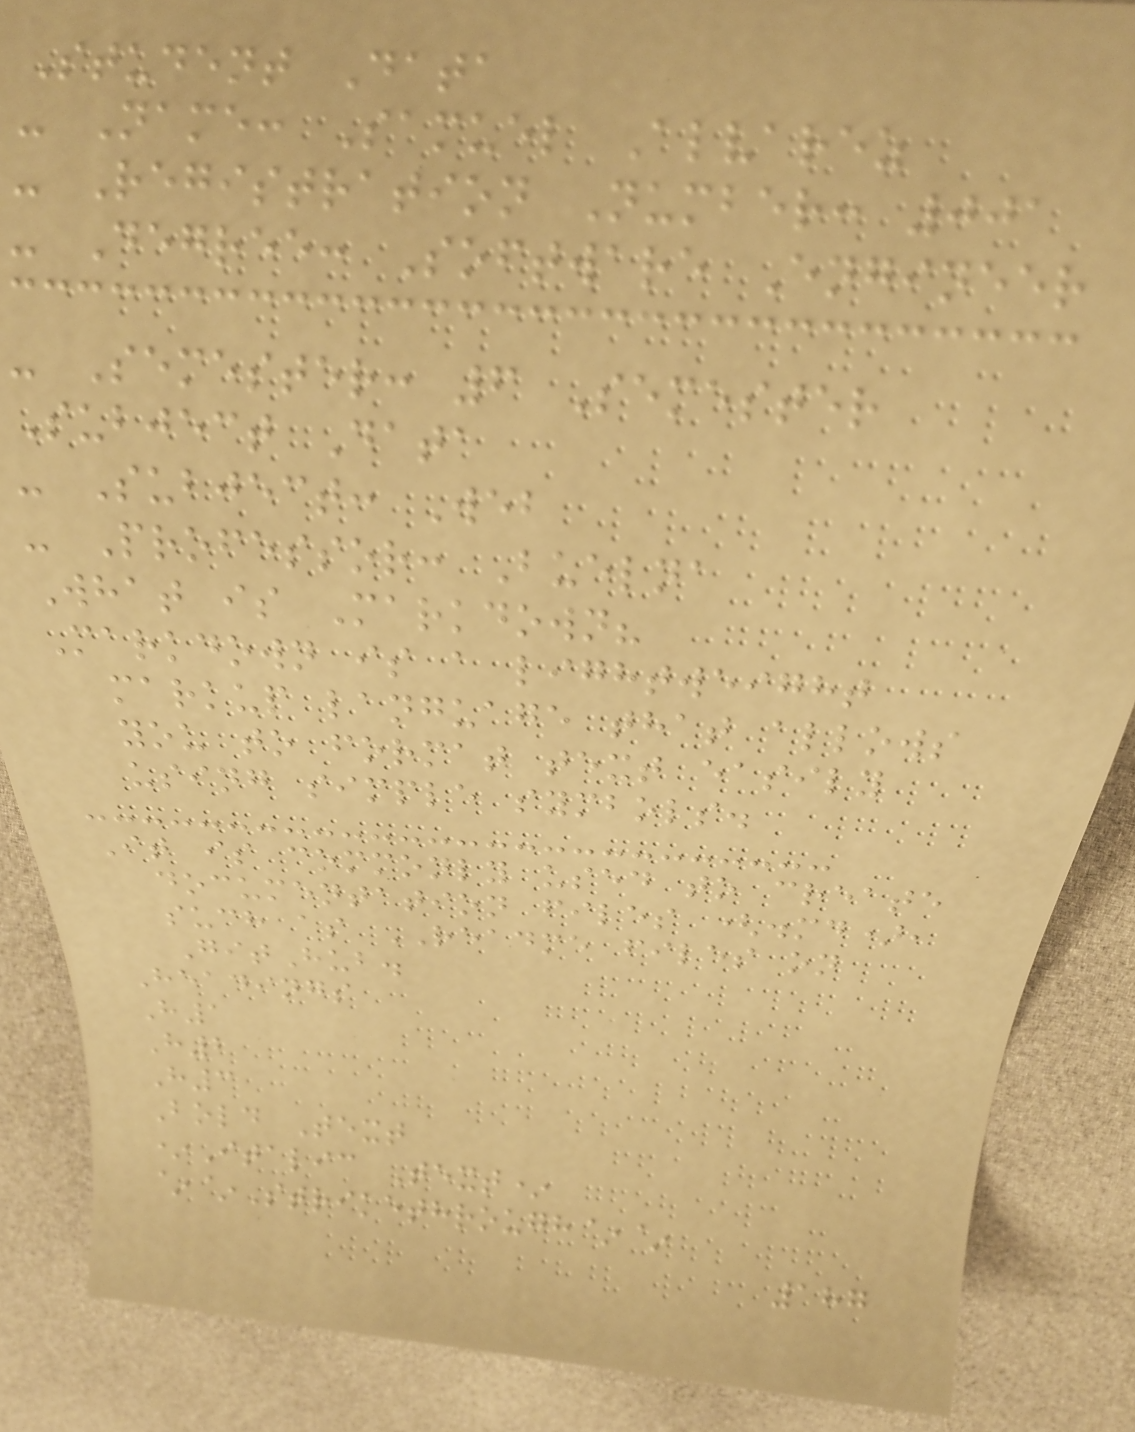Student Data
- Name: Samuel Alvarez
- Registration Number: 001
- Degree: Software Engineer
- Semester: 6 Semester
Subject Data
- Subject: Web
- Professor: Buelna
What is Markdown?
Markdown is a lightweight
markup language that allows
you to format text easily
using simple symbols.
It is commonly used to create
documentation files (.md),
such as README files on
GitHub.
Headings
H1
H2
H3
Bold Text
*Italic Text*
~~Strikethrough~~
187
